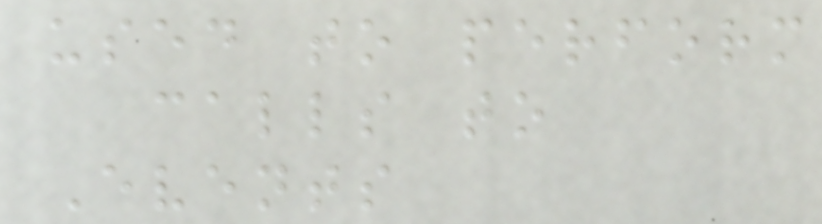used to perform
calls to
Events
